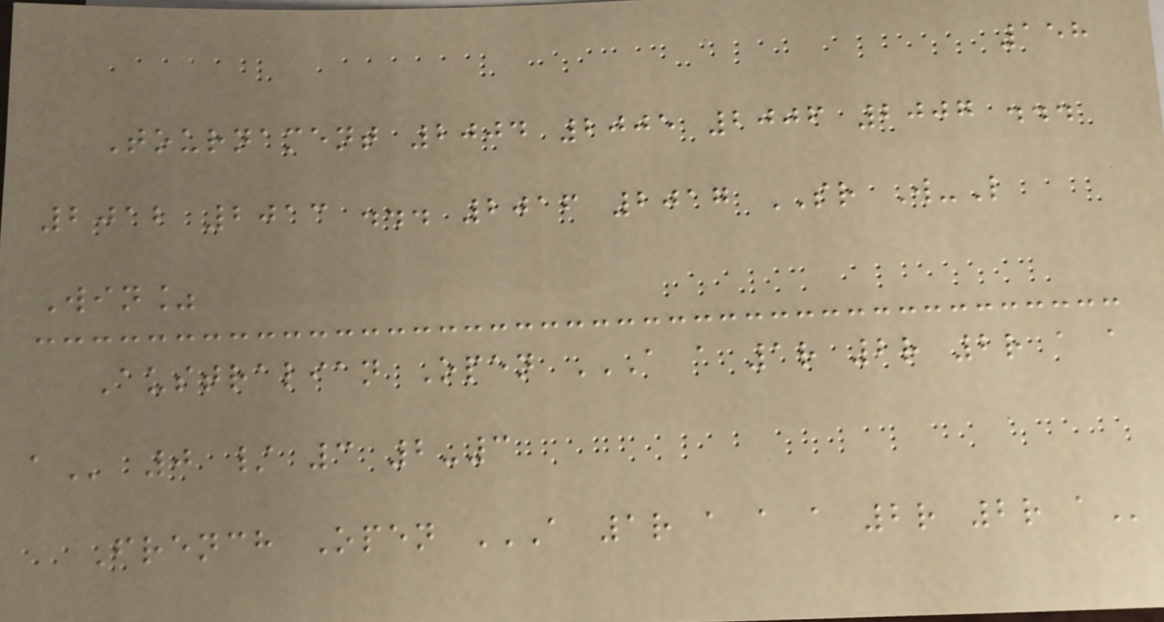158
Tournament 2004 2005 2006 2007 ...
2012 2013 ... 2016 2017 SR W-L
Win%
Australian Open A A 1R 2R 2R A A
A 0 / 3 2-3
French Open A 1R A A A 2R 2R A
